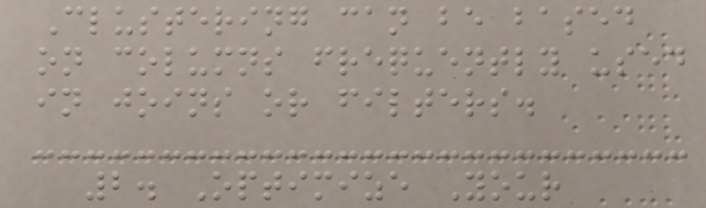Clustering can be based
on columns frequently used
in joins or filters.
2. Optimize Your
